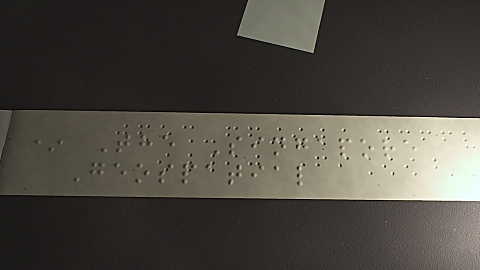* The Singapore
Geospatial
